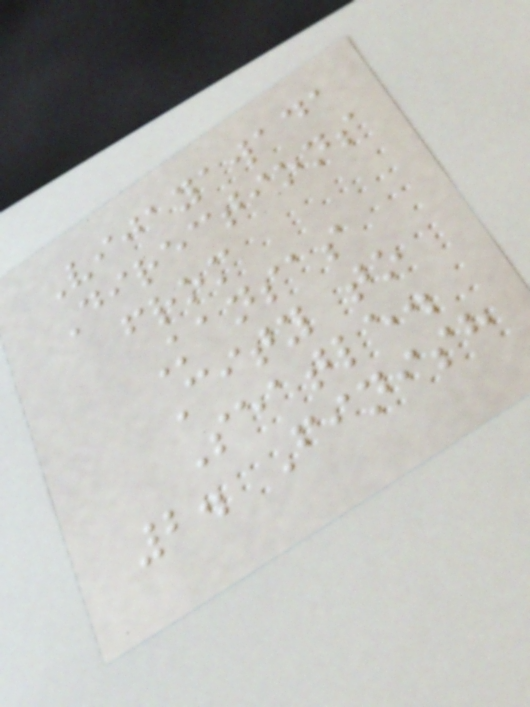Vijayawada
Directions
from
Kansas
City to
Seatle.
2. Finish
